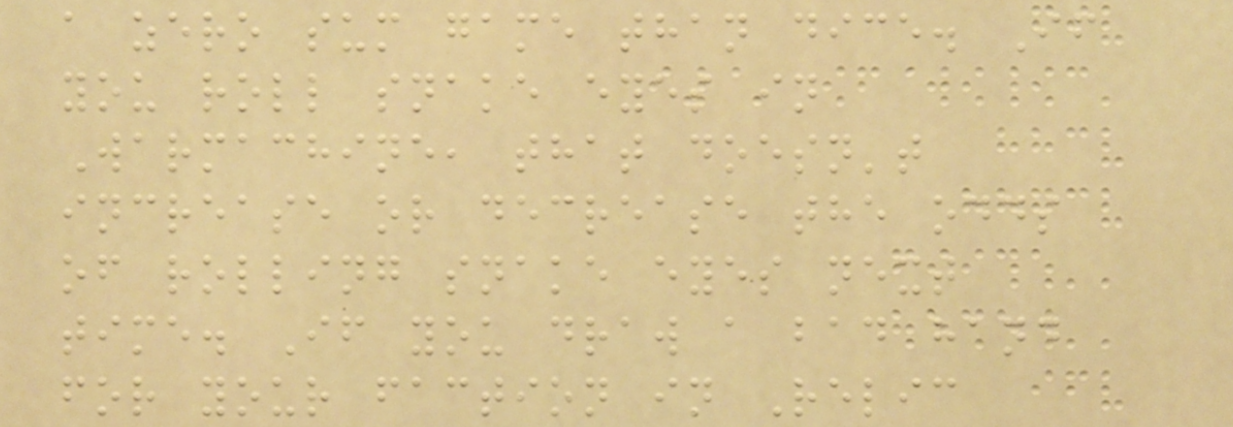a zero sum game than dice. If
you roll snake eyes in
Warmachine, that doesn't
increase or decrease the odds
of rolling snake eyes next
time. If you draw a bad hand
for your faction in Relic
